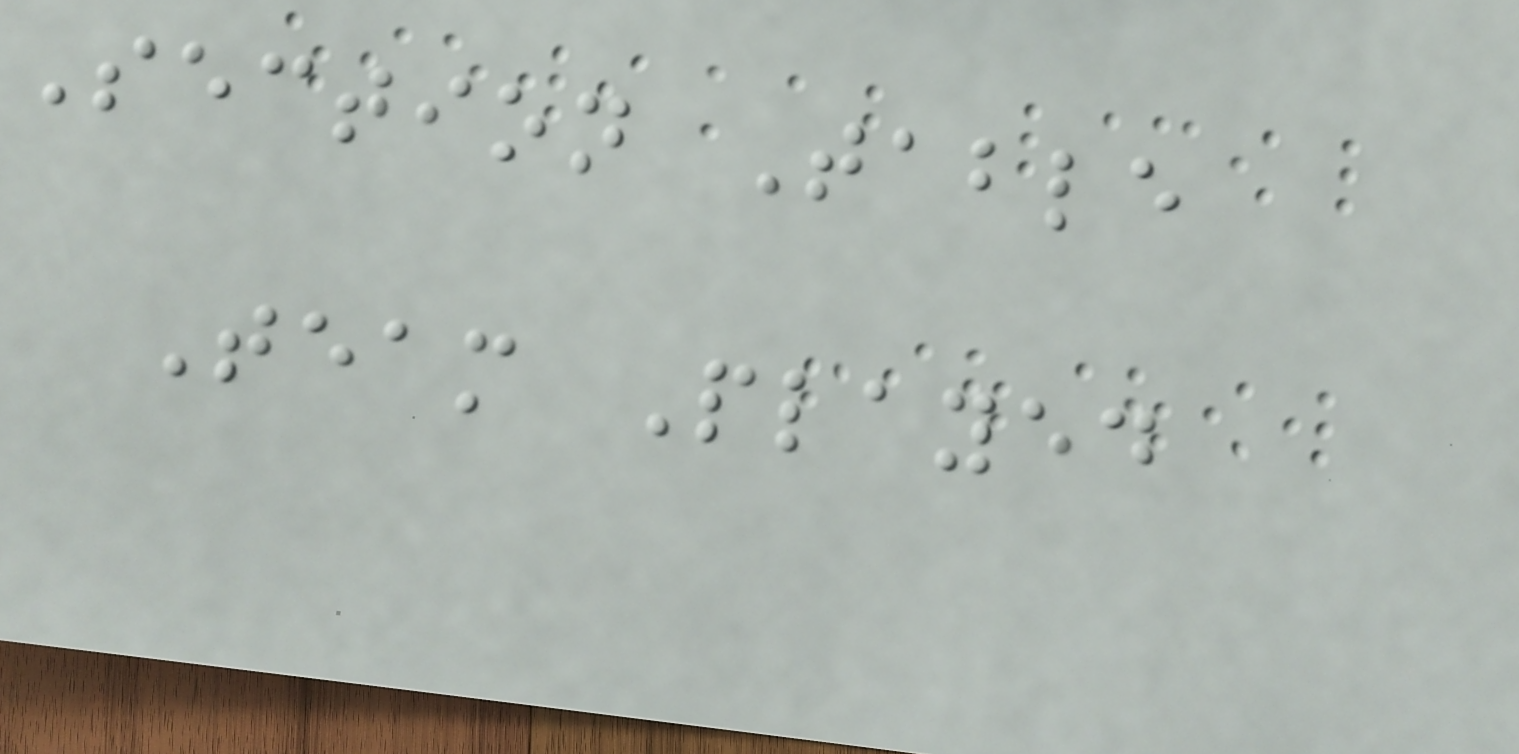Section Table
Team Played
